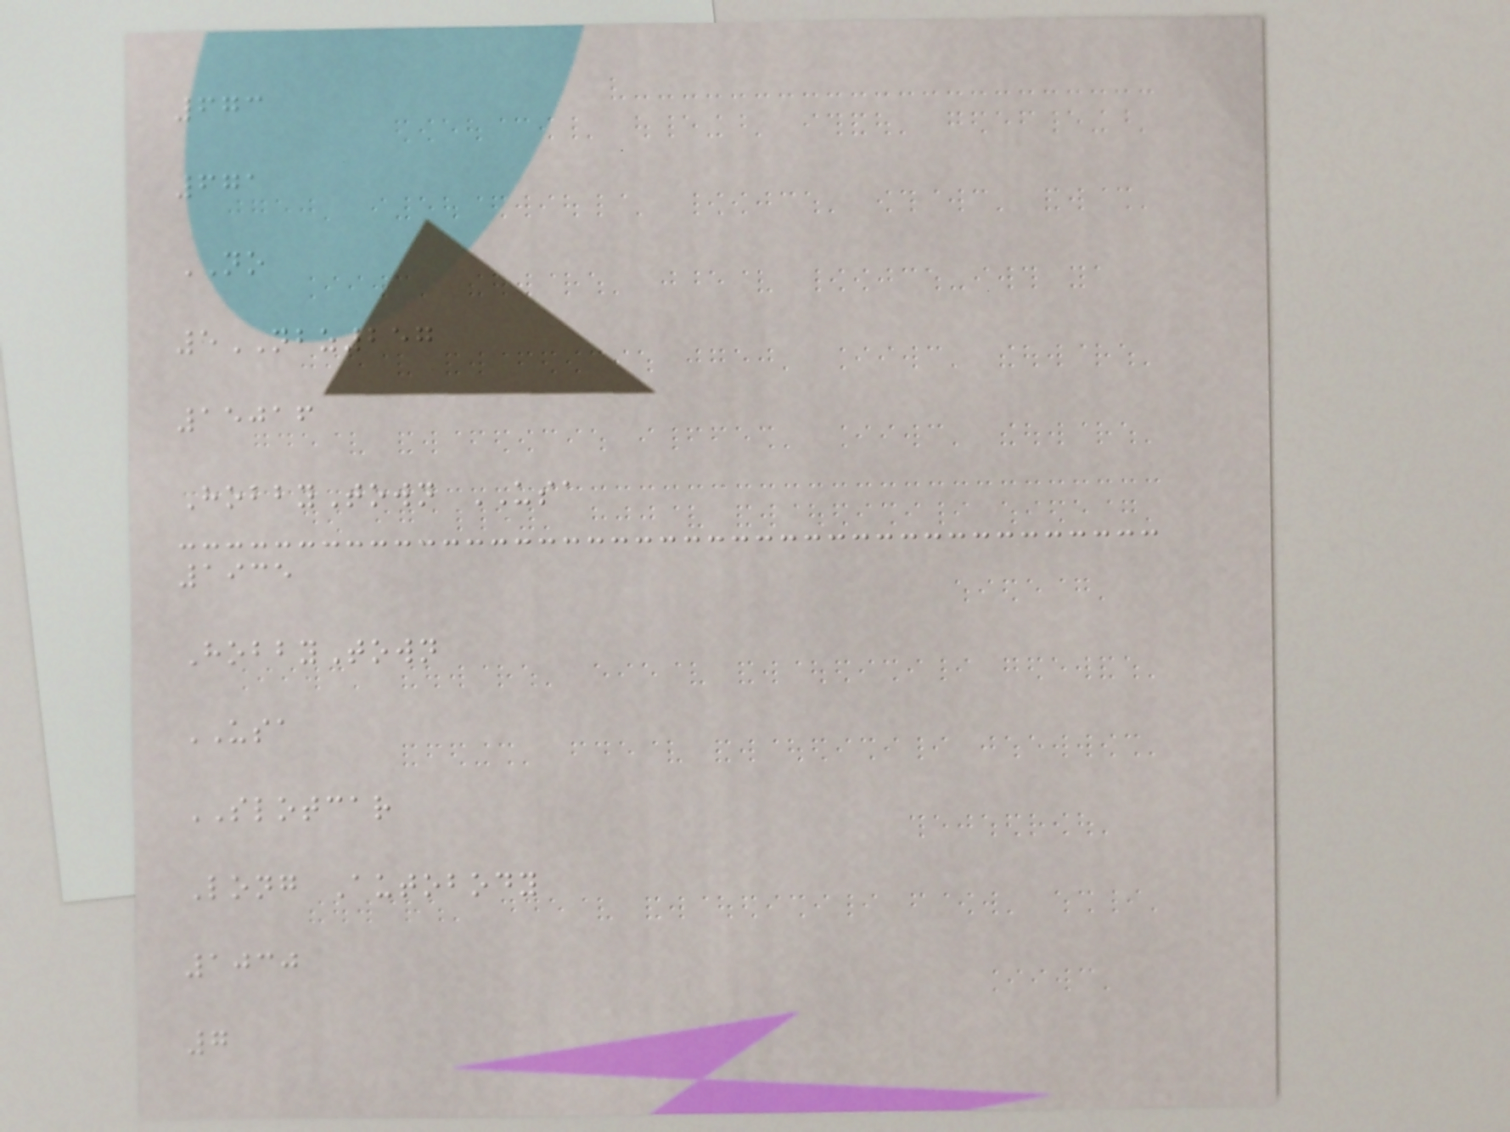673
671
NO
5NBZ257
15016
HobbyTown USA
1935
HobbyTown
USA
SLOTCAR
Long Autobody
1030
7
